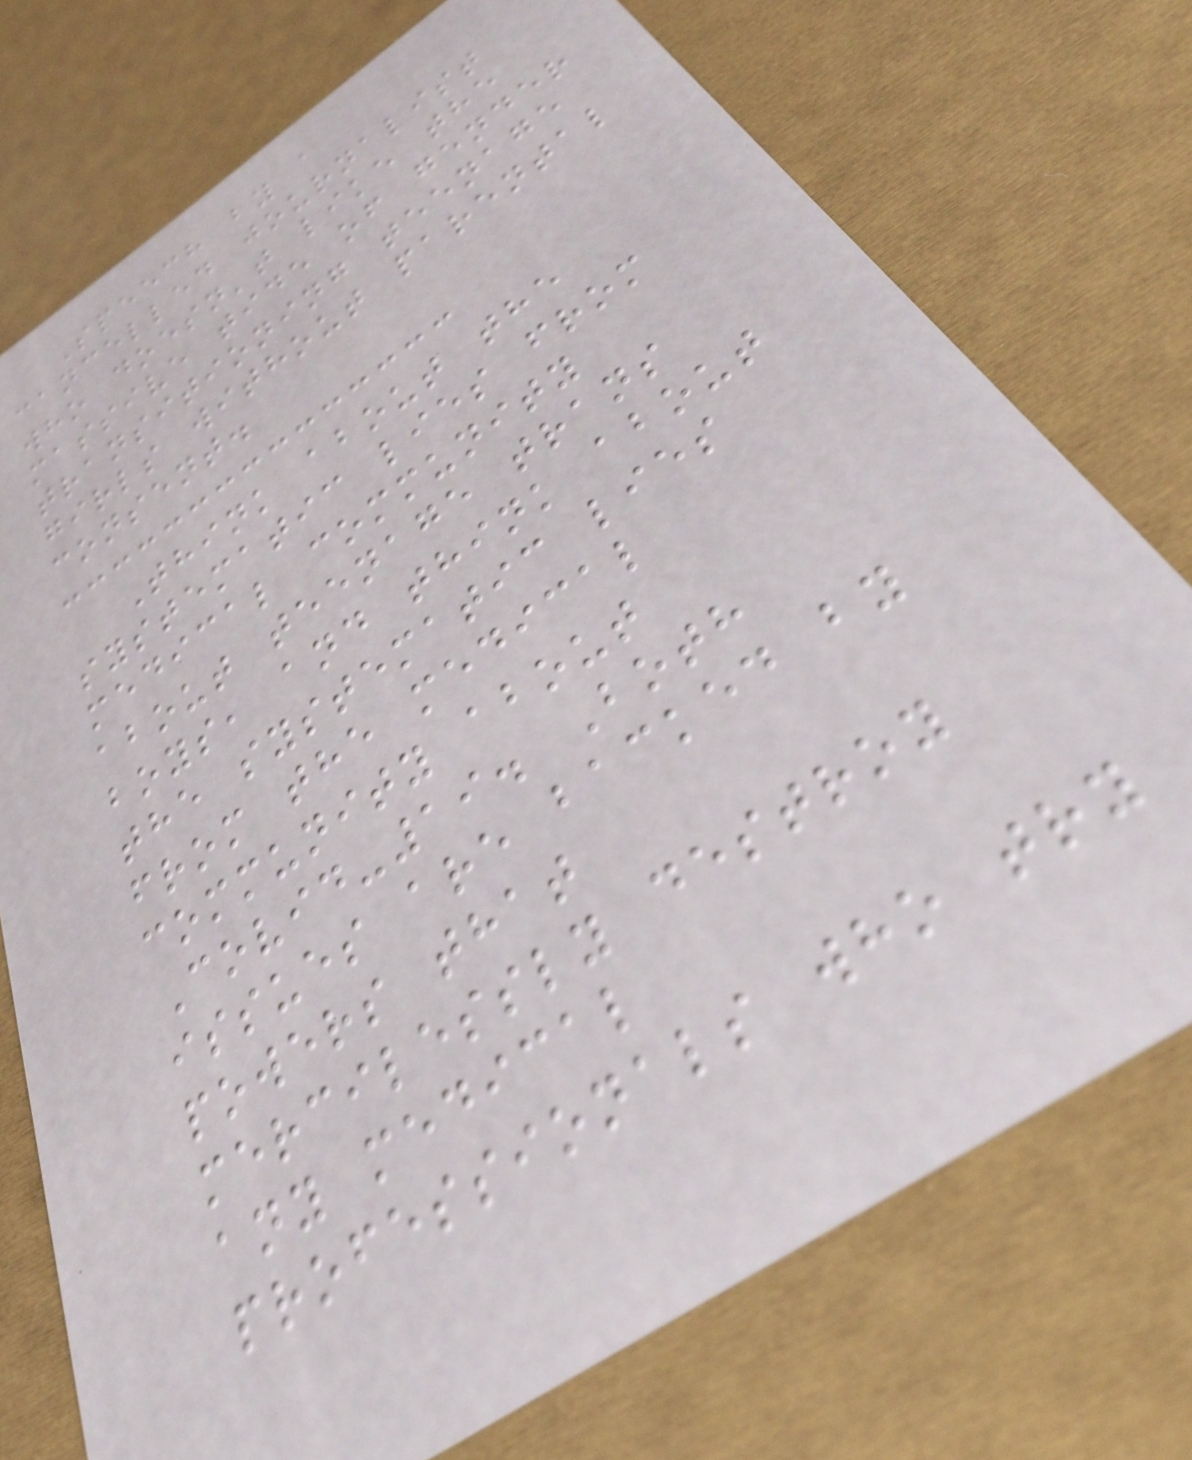Speech by a
cancelled journalist
who doesn't like the
massive tide of gender
transitioning teenage
girls without parental
consent.
Think about the
systematic lies from
medical community
about teenage trans
boys, and think about
the systematic lies
from the medical
community about
Covid-19. Both
issues are backed by
powers that
mercilessly destroy
any medical
professionals who try
